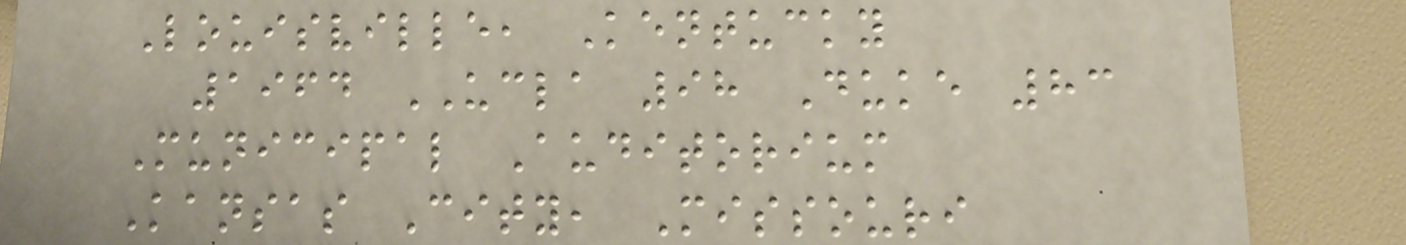Louisville, Kentucky
1964 UCLA 98 Duke 83
Municipal Auditorium
Kansas City, Missouri
